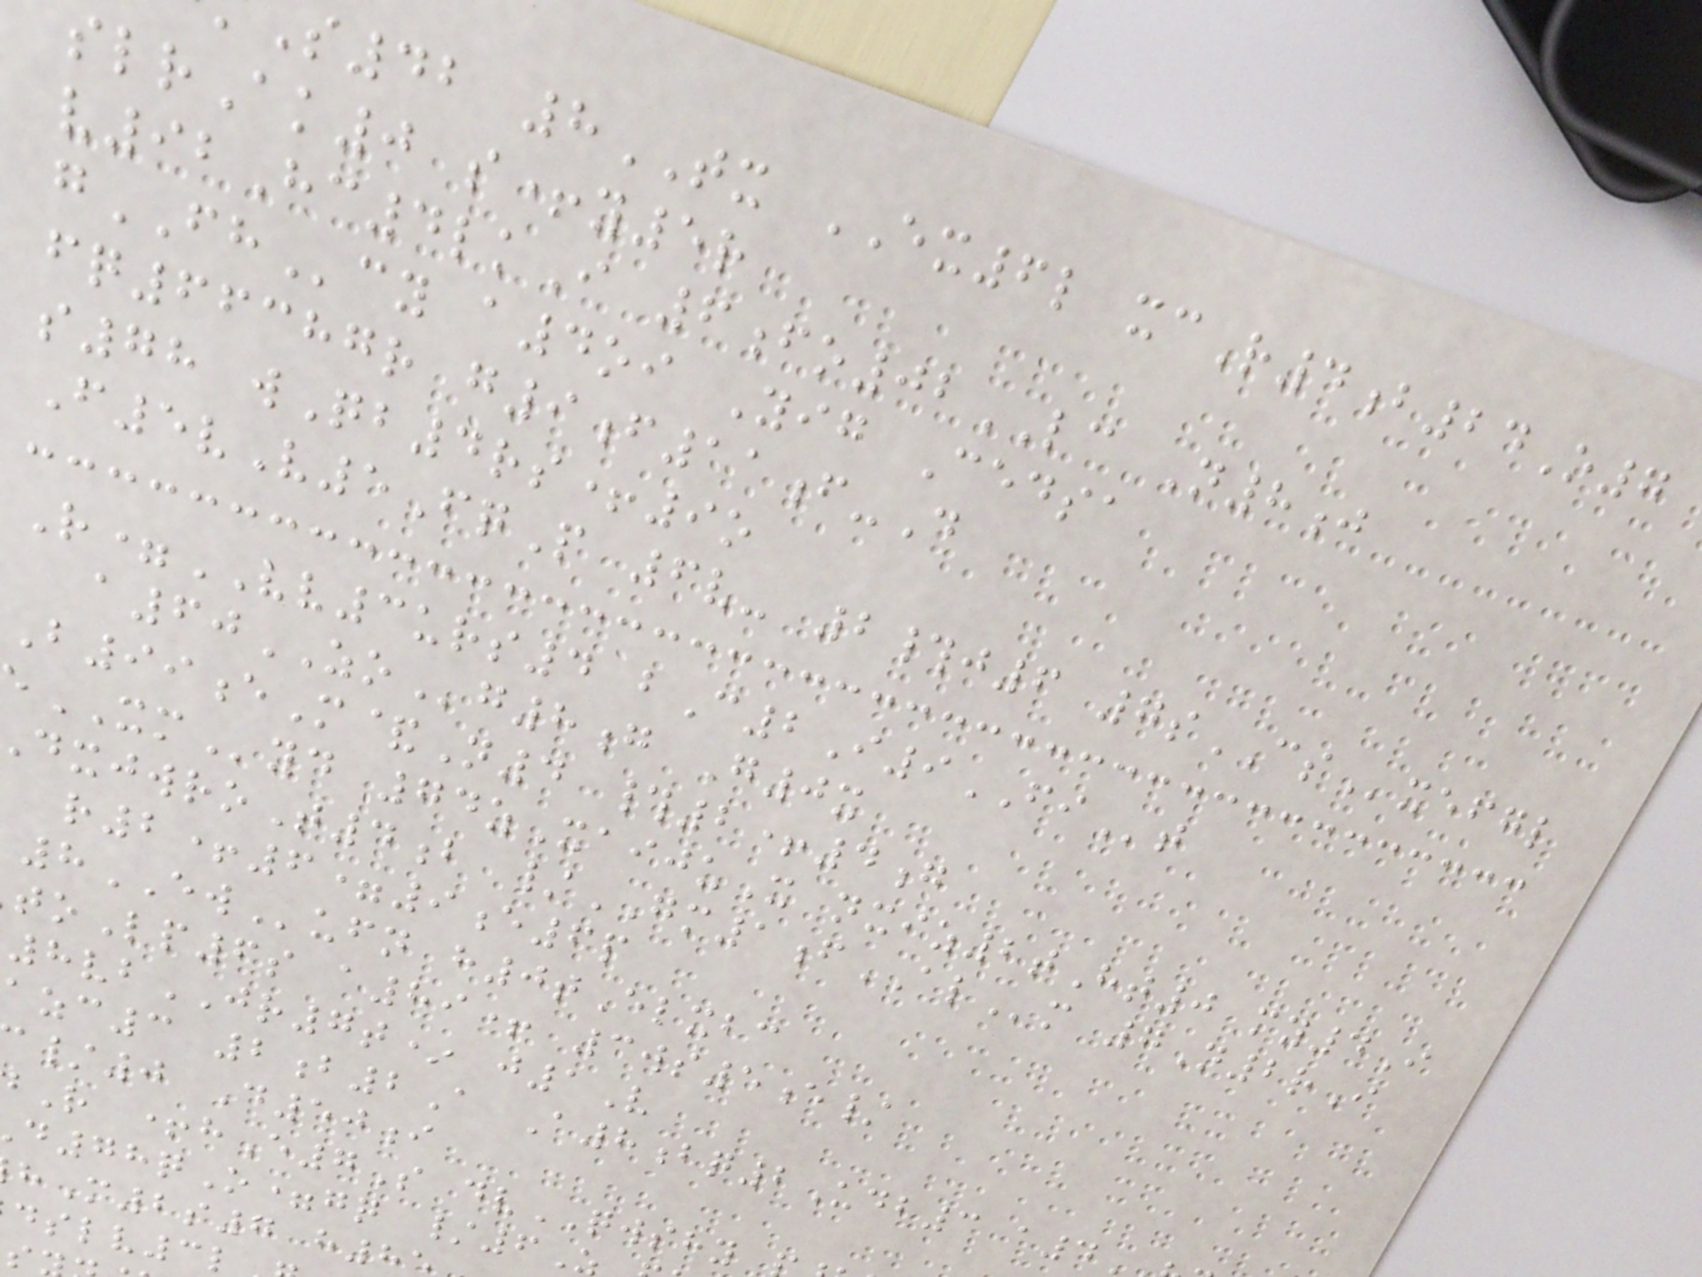s42 8TX EX6l xcR4b24O7
slrAk0 s+y5r
v92Hc4lkI 6fo02LC N8j
gFHcy a4oi Yig Cedsa
fq66387r g9f11f-D
s78 wQb4rs+9o
F5vV5FqP 6v- 2#j6 7sCSxefgl
R=VV3urs4 bC2I9FIt
a60ZOg8g G0x
B99eM&N4 #2+4g
XMyd 74zXaijuX nxiz2tHt0 my4I
xjwroT4b /GM1fALm 7N2rI
r2+6=9e6p
8EWufn h0tElxbc
oLp6s a89+ 3ws5e/
8vbJR7t* j1V
zc3 2b2A A8bq2Udb3 a4
/0 D50i
R +hE7S dvQWSHY
78qO=gq /6
M2s7 h8
